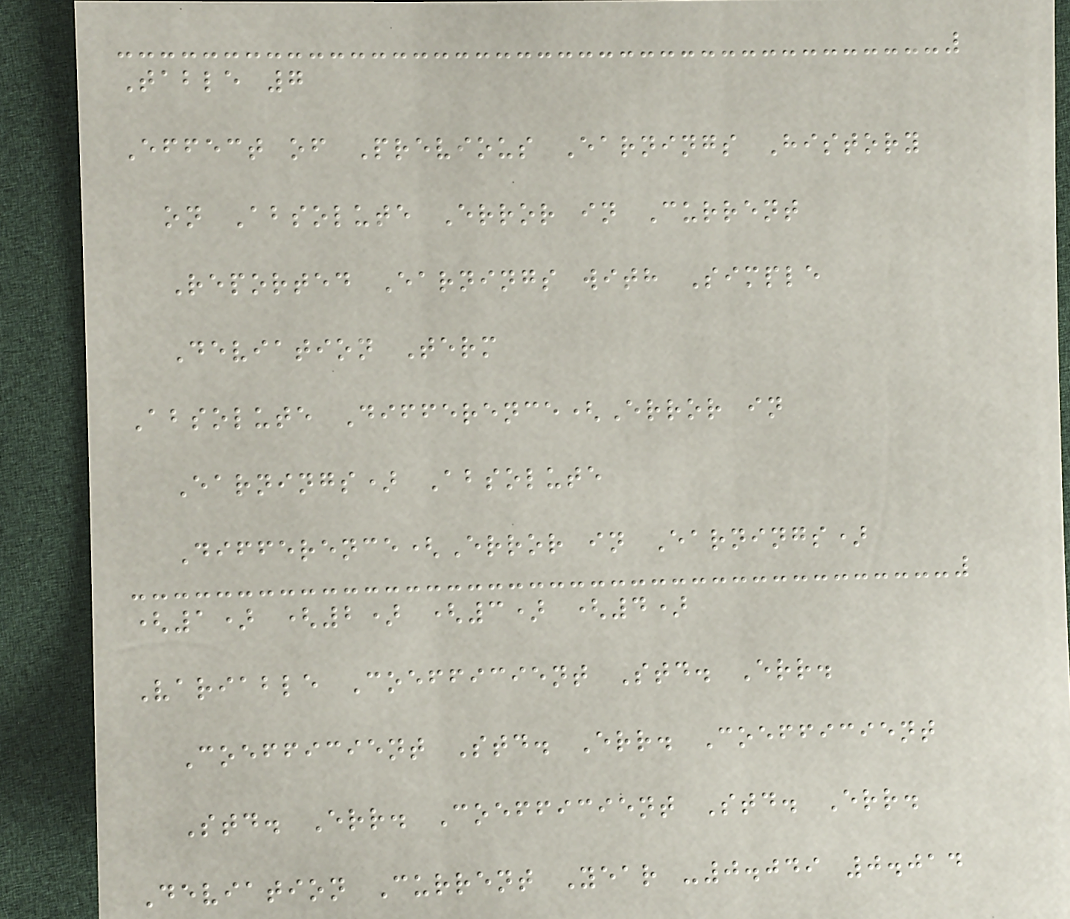Table 7
Effect of Previous Earnings History
on Absolute Error in Current
Reported Earnings with Simple
Deviation Term
Absolute Difference(Error in
Earnings) Absolute
Difference(Error in Earnings)
(1) (2) (3) (4)
Variable Coefficient Std. Err.
Coefficient Std. Err. Coefficient
Std. Err. Coefficient Std. Err.
Deviation Current Year -0.049 0.014
